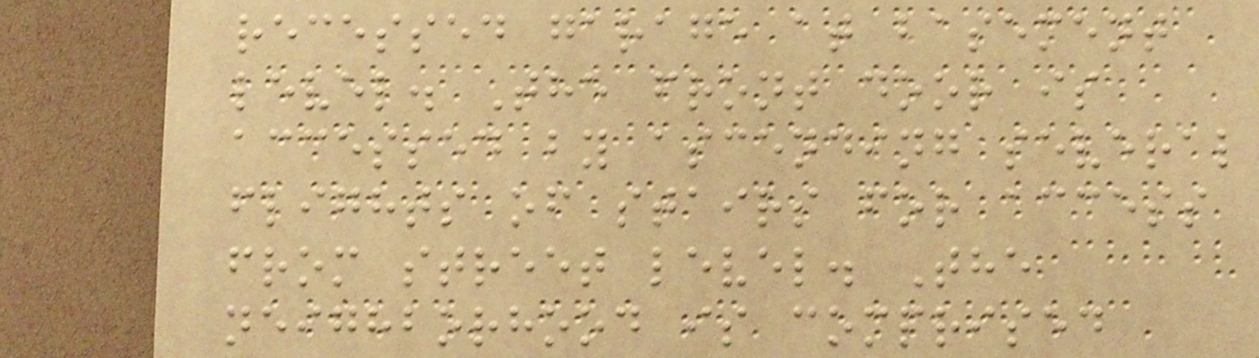recessed garage at basement
level. The front door is
accessed by ascending several
flights of stairs for access
from street level. The
neighborhood is comprised
